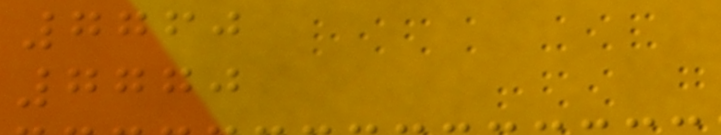7760
7770
